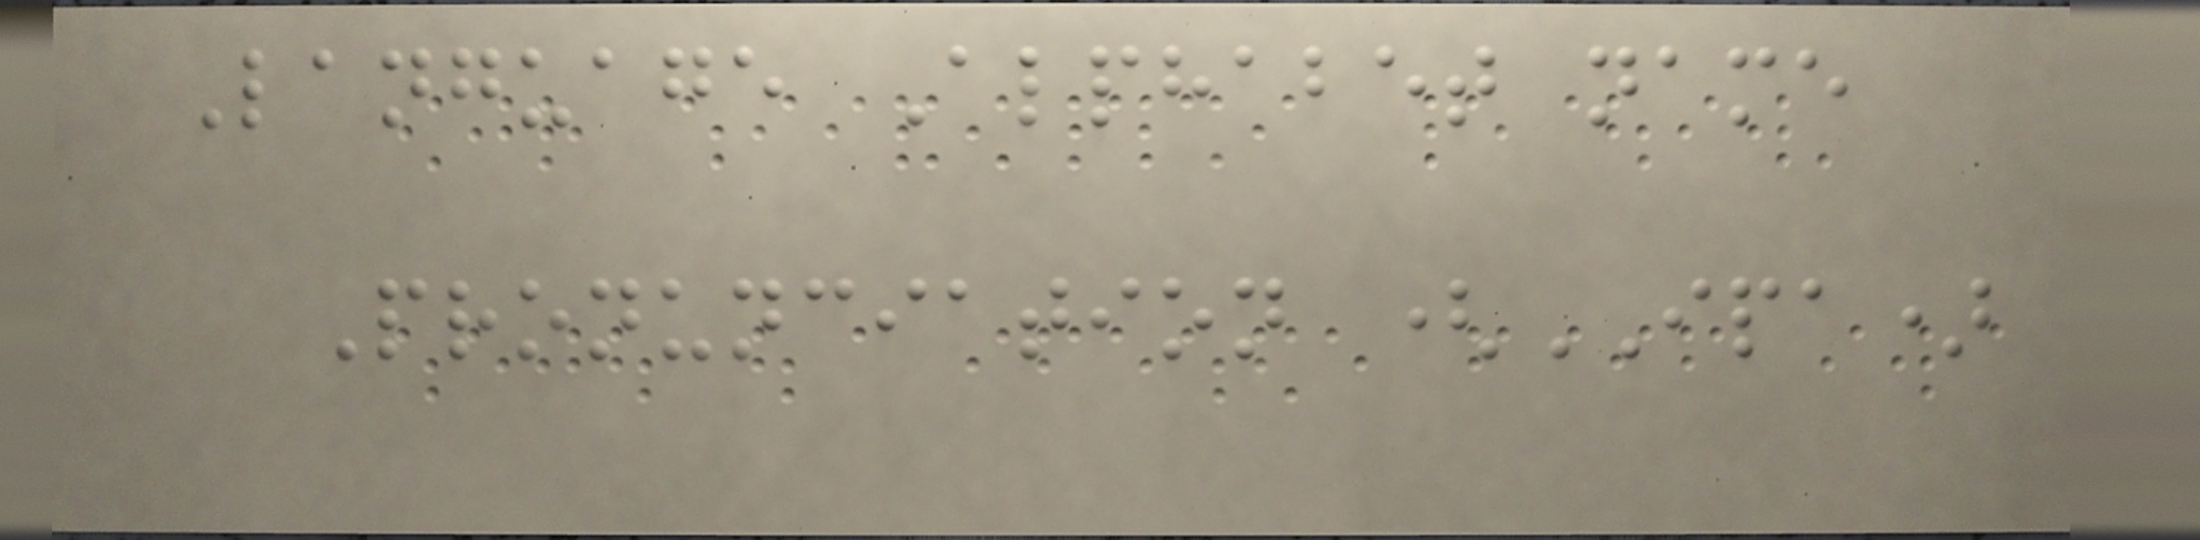Language Alphabet name
Pronunciation (IPA)
